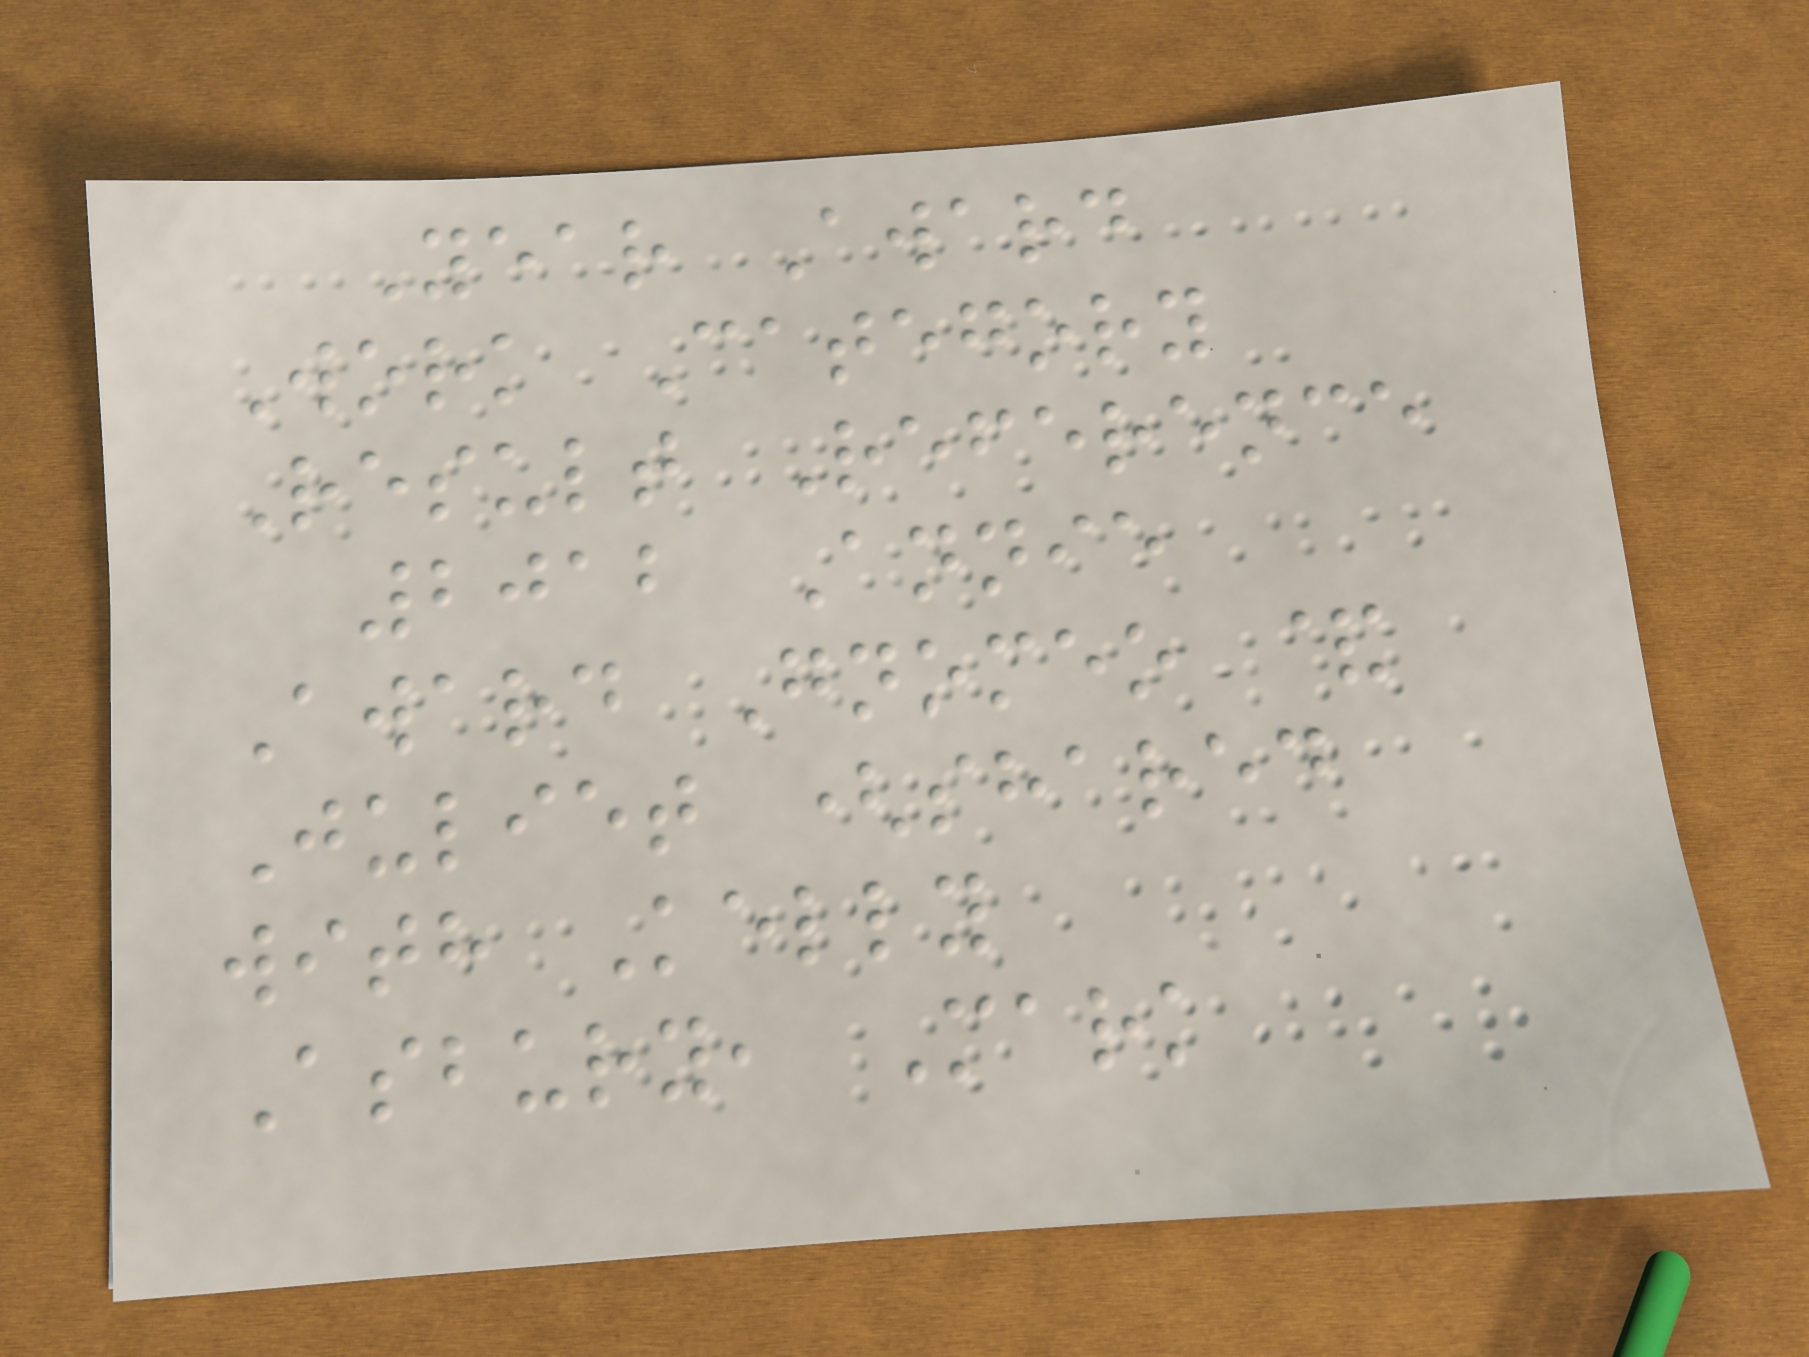Year Award
Work Category
Result Reference
2012 Annie
Award Gnomeo &
Juliet (shared
with Kelly
Asbury, Mark
